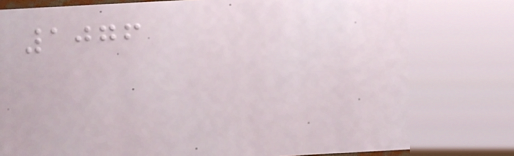1076
